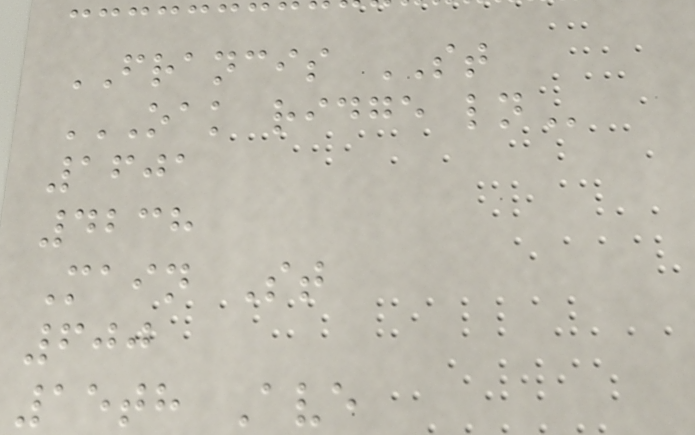FRANCIS ST
OAK RIDGE LN
1601
4238
Main St
600
15th Ave
